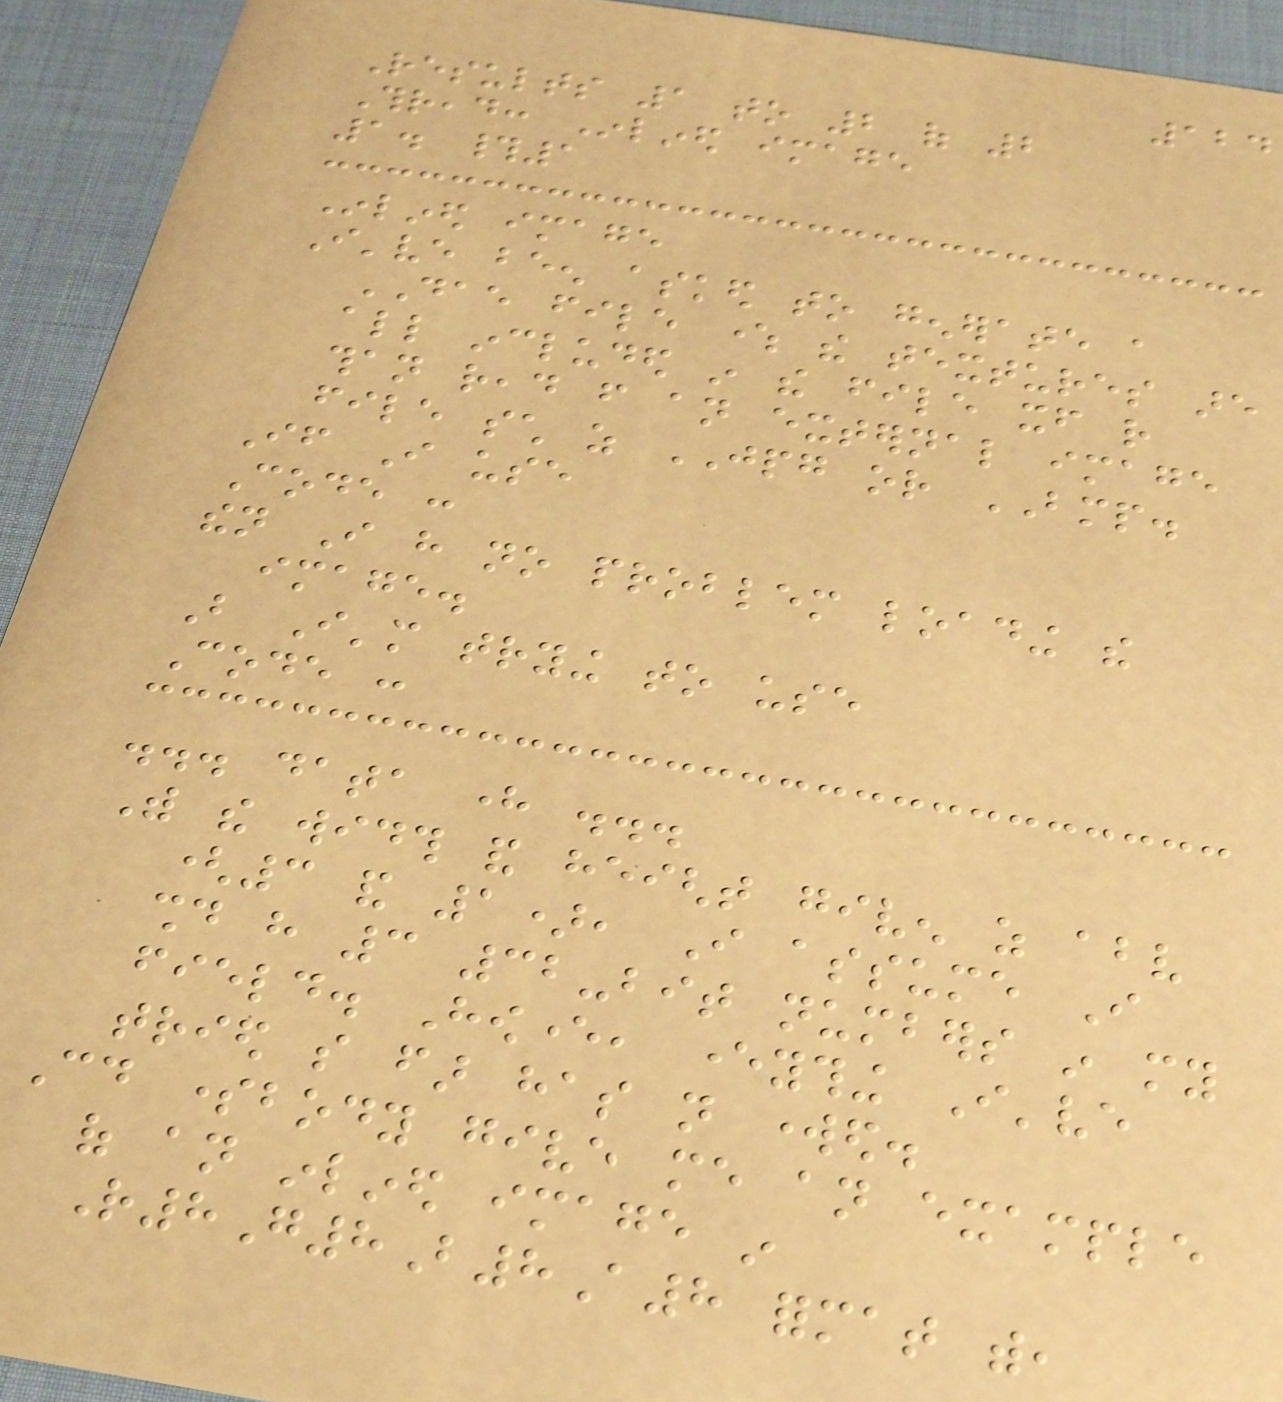124
Results 1 to 2 of 2
Thread: Inlined image
1. #1
Inlined image
I've been asked to generate a
DAE file where the textures are
all included in the file itself rather
than read from an external image
file such as JPG or BMP.
If I use
Code :
then I have no problem loading the
image.
But I'm trying to use
Code :
... data here ...
With the width and height given as above
(3 and 1), I assume I
should have 3 32-bit numbers in my
field. However, everything I've
tried so far has not worked.
Could somebody give me an example
of an inlined image in
R8G8B8A8 format with,
